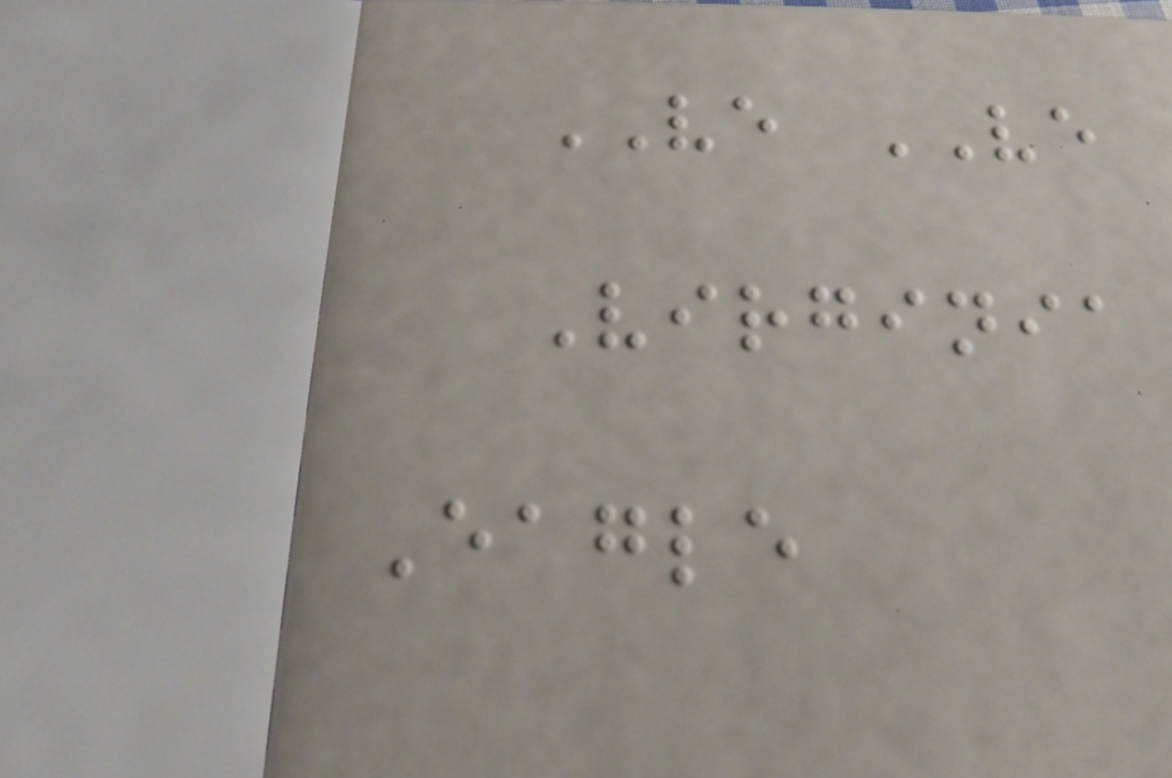VE VE
Virginia
Eagle
